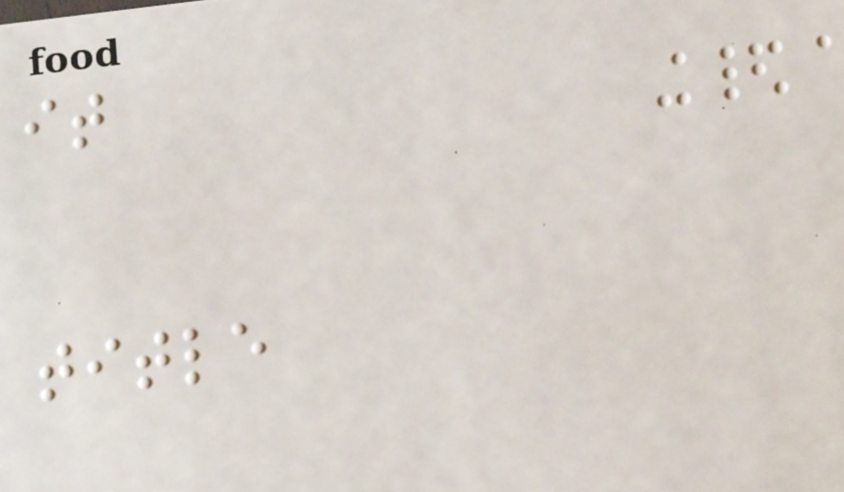it
title
